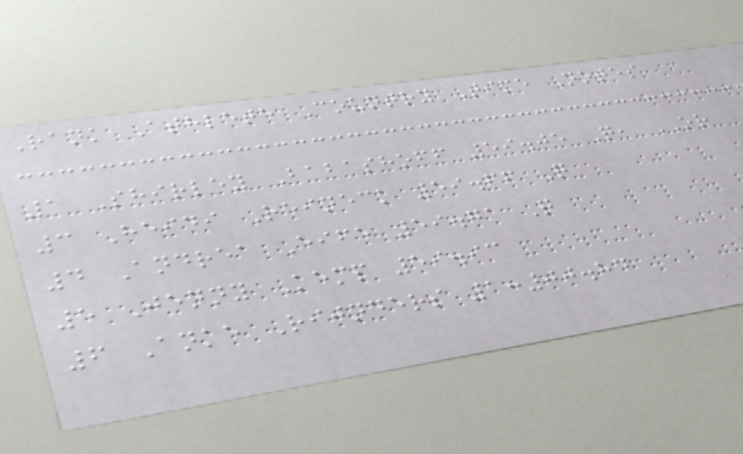Rank Athlete Country Time Notes
1 Shirley Babashoff 59.05 Q, OR
3 Heidi Reineck 59.66 Q
4 Andrea Eife 59.71 Q
5 Jenny Kemp 59.93
6 Anke Rijnders 1:00.84
